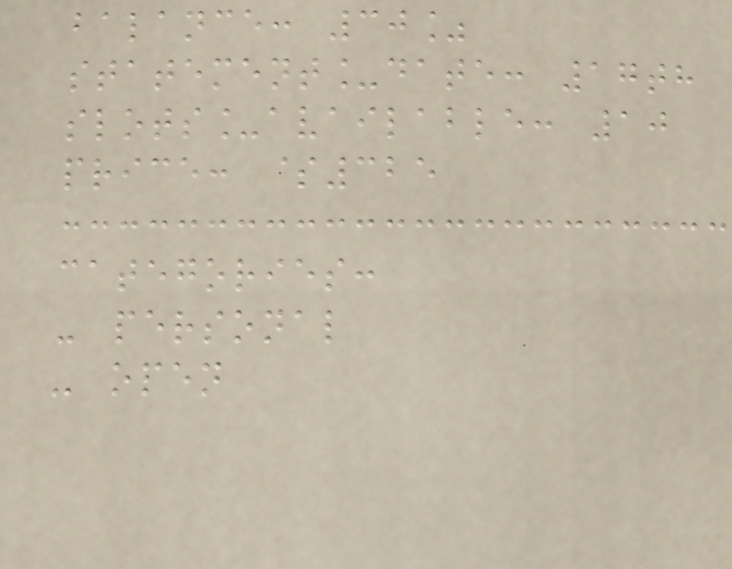balance: 30%
statement_date: 17th
slots_available: 10
price: $325
categories:
- personal
- open
